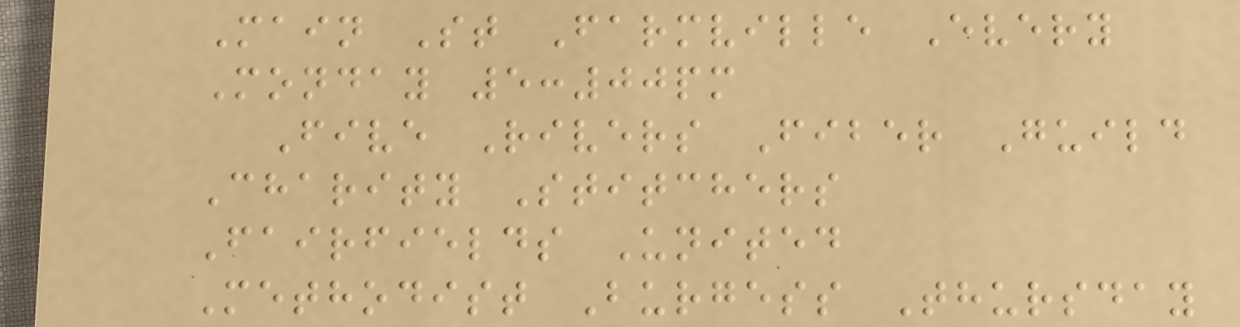Main St Farmville Every
Monday 5:00pm
Five Rivers Fiber Guild
Charity Stitchers
Fairfields United
Methodist Burgess Thursday
